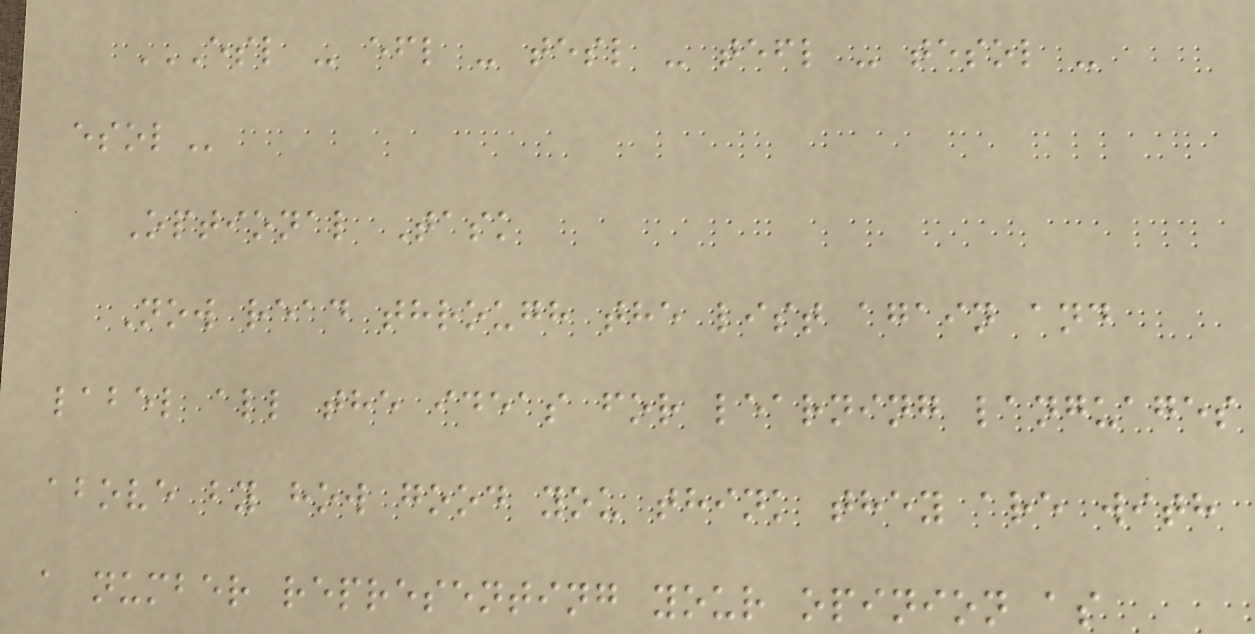ESL - EFL - TESL - TEFL - TESOL -
ESOL
Optional Task
Now read through the list again and
label all the ideas for learning languages
above by how good you think they are with
a number representing your opinion as
